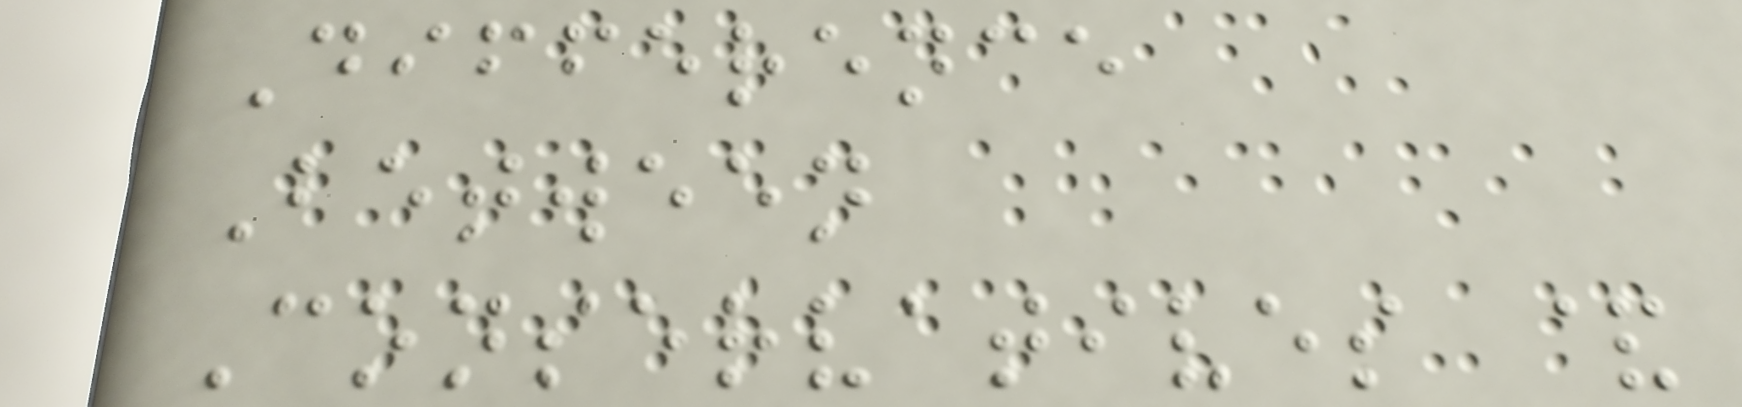Difference
Between
Conservatives &
